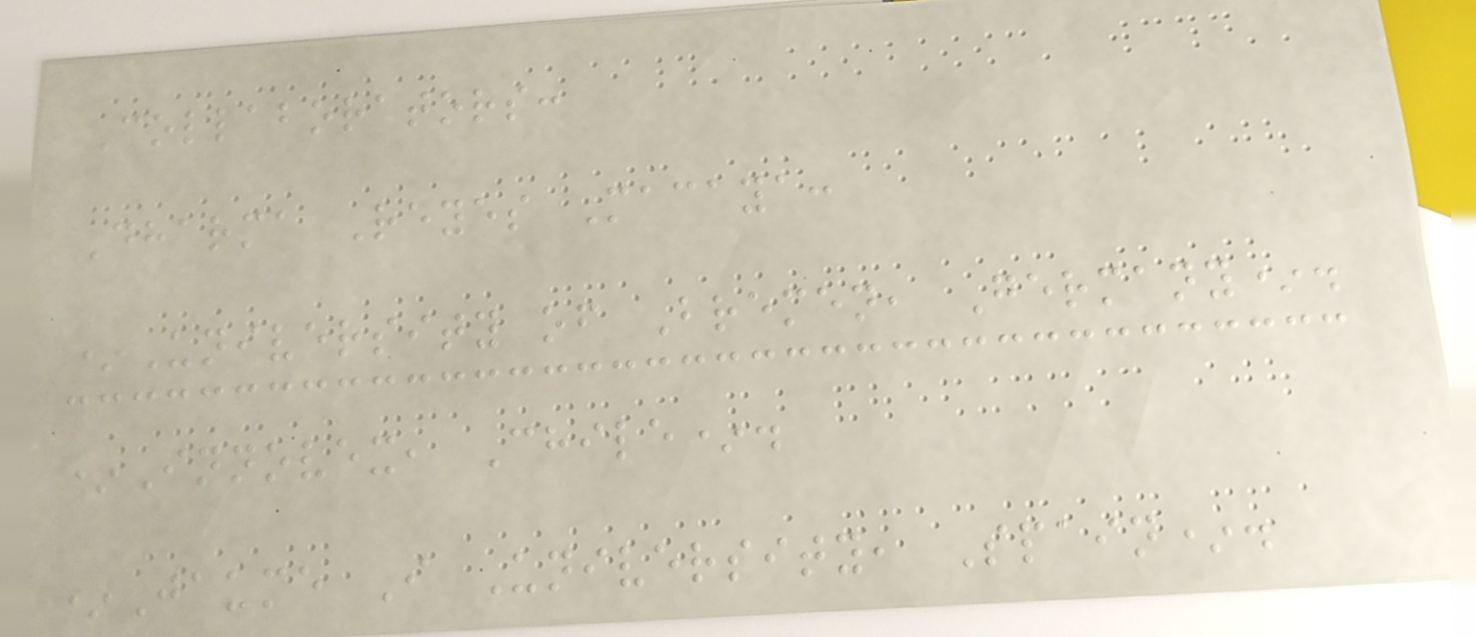Collaborators:
Dharma Reyes Macaya:
*University of Bremen, Germany*.
*Innovex, Chile*.
*Jaume I University, Spain*.
